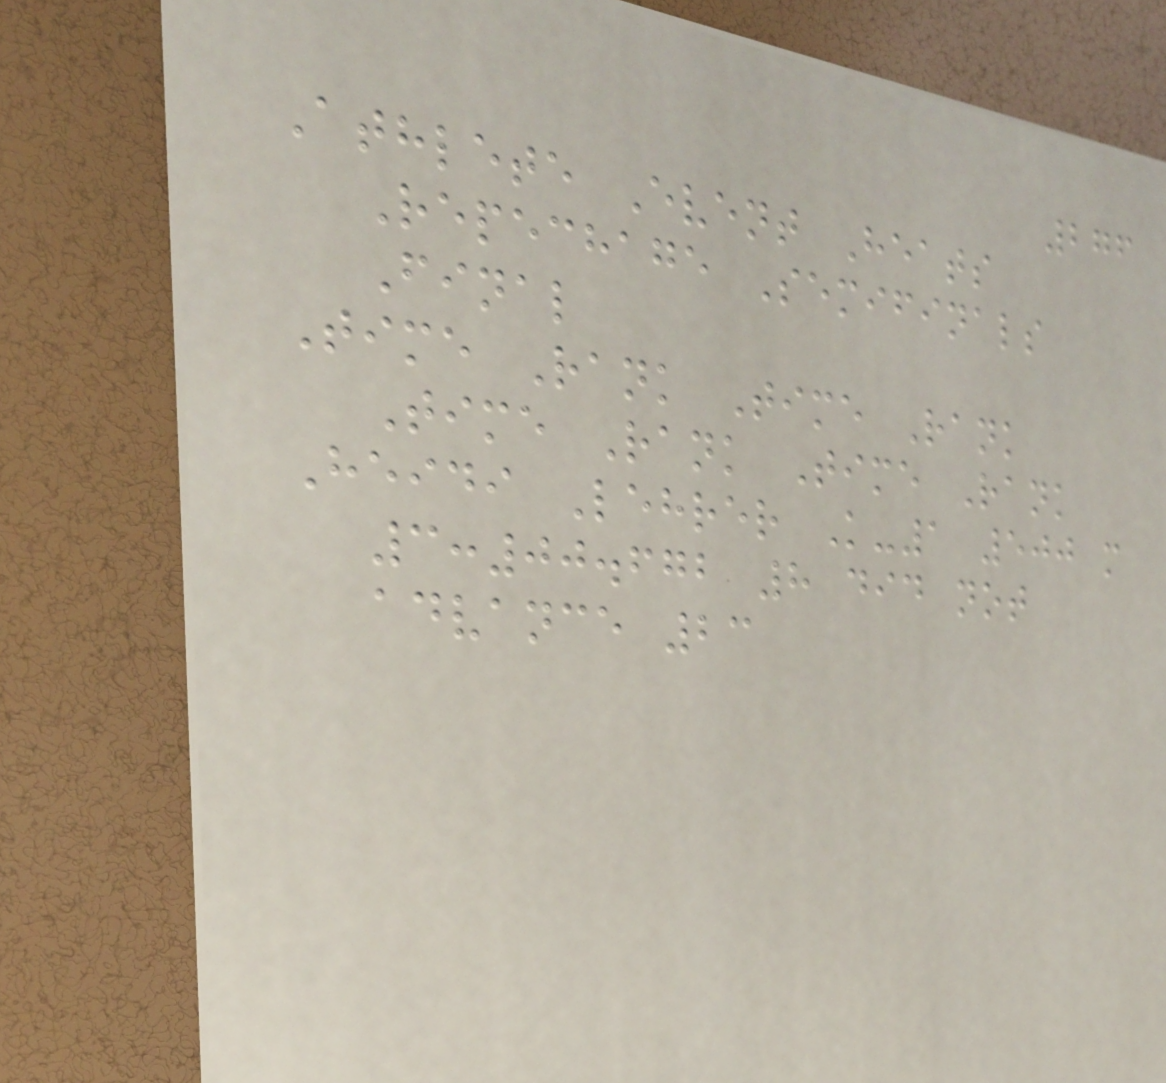276
Athlete Event Heats
Repechage Semifinals
Final
Time Rank Time Rank
Time Rank Time Rank
Heidi Lehrer K-1 500 m
3:00.672 8 did not
advance 23
